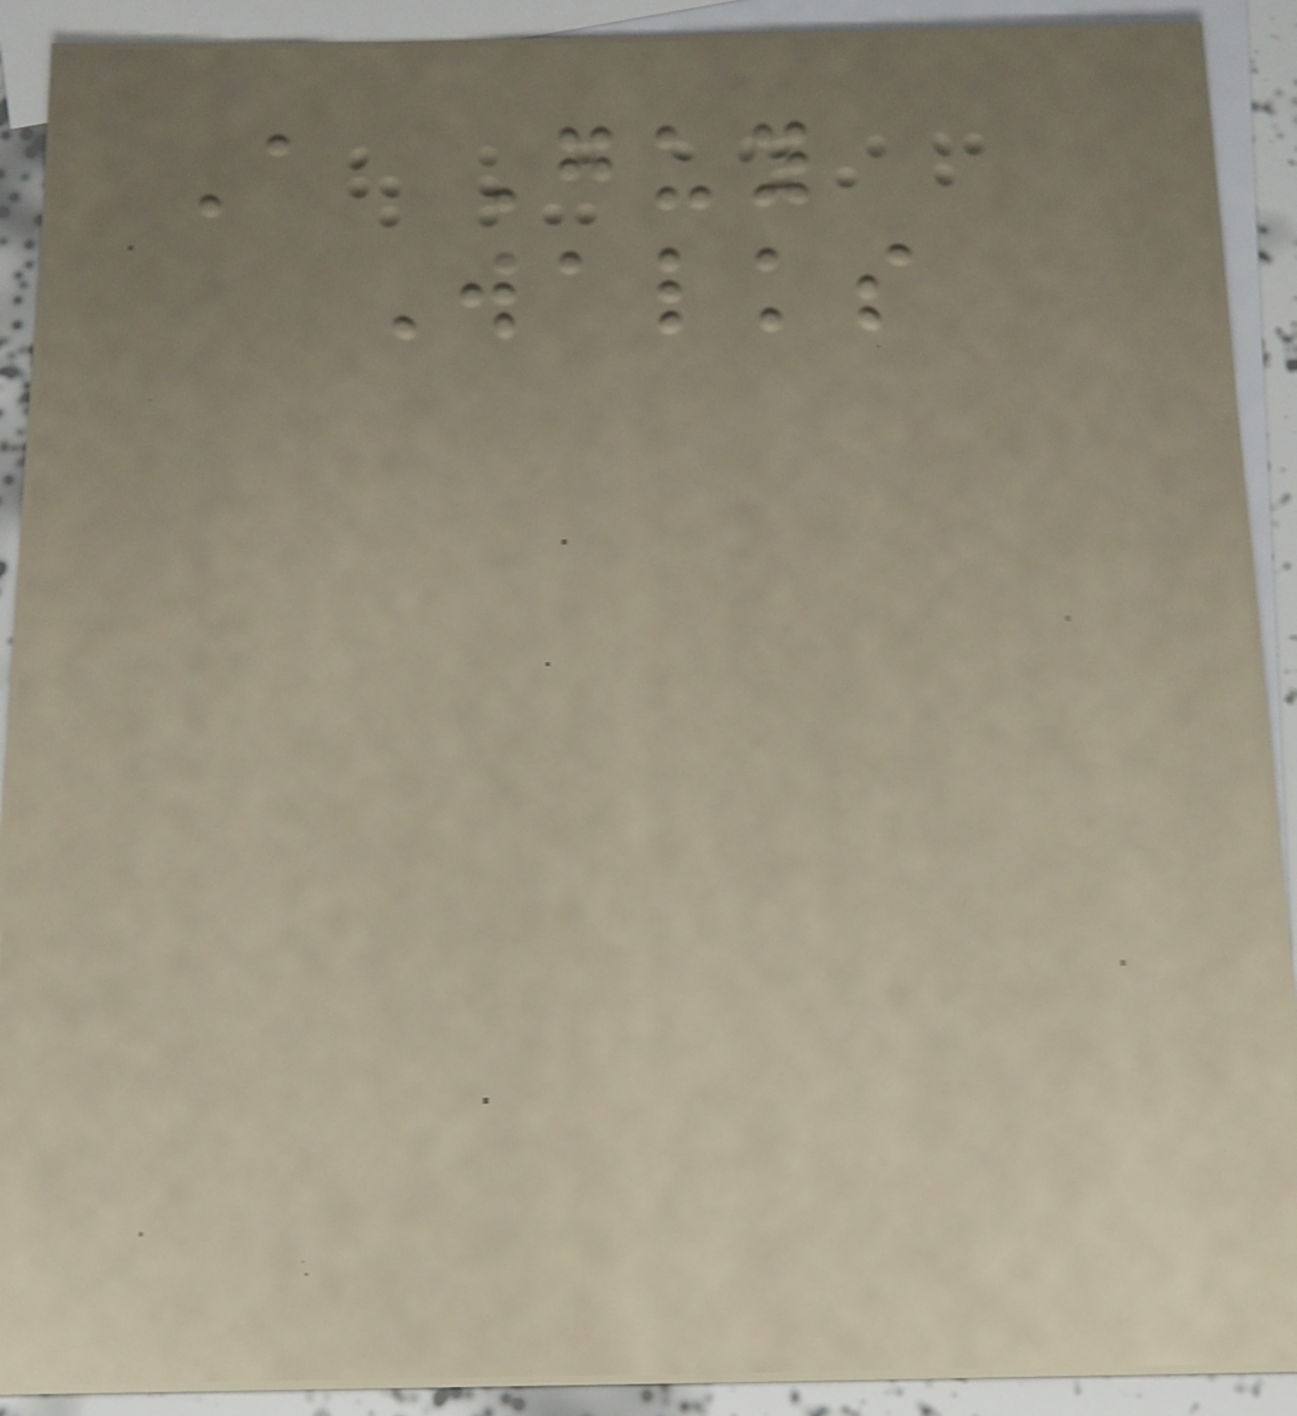A Guy
Walks
